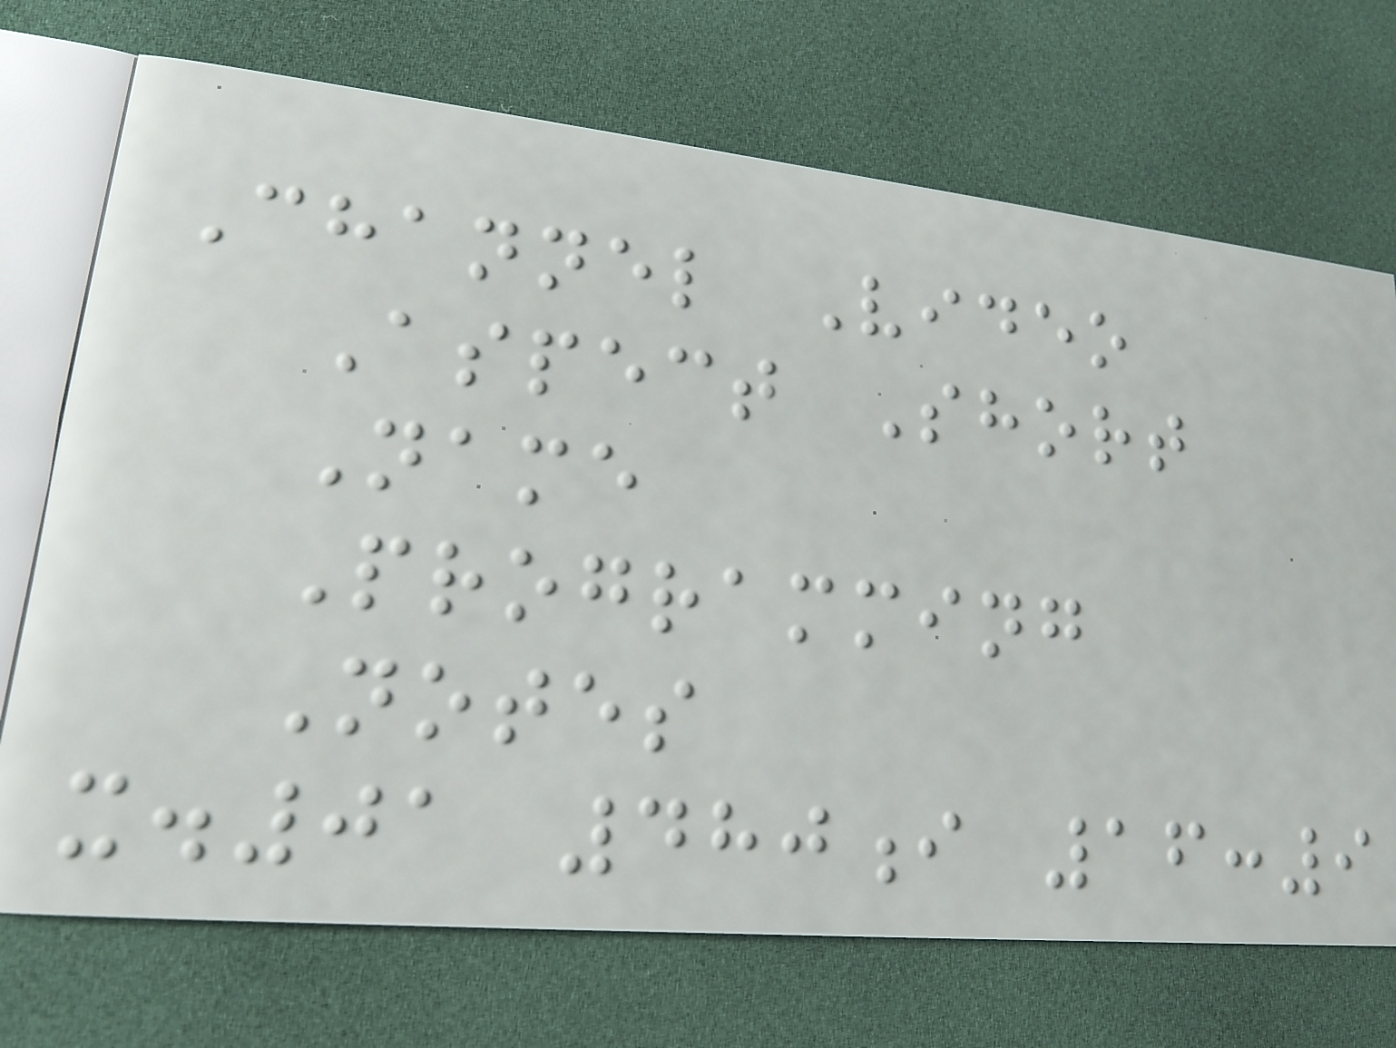Channel Video
Aspect Short
Name
Programming
Notes
x.01 480i 16:9
